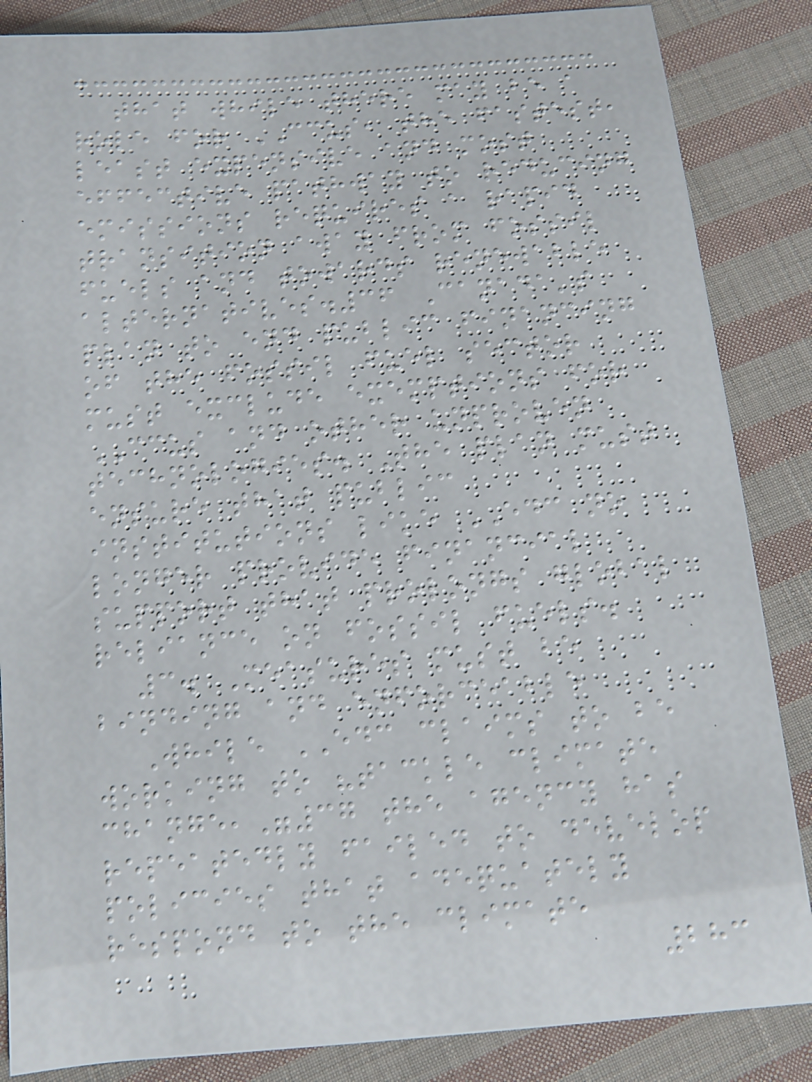that while there may be a
role for CCUS, the fastest,
least expensive and most
effective pathway to reducing
emissions requires a rapid
transition away from fossil
fuels and towards renewable
alternatives.36 Canada's
plan to end public financing
of the fossil fuel sector
must exclude exemptions for
CCUS and other unproven
technologies. The plan must
ensure that public
institutions like EDC no
longer provide financial
support that prolongs global
reliance on fossil fuels.
3. Measures must be
binding and enforceable
While EDC claims to be
working to "tackle climate
change,"37 the agency has
repeatedly failed to develop
policies that adequately
respond to the climate
283
